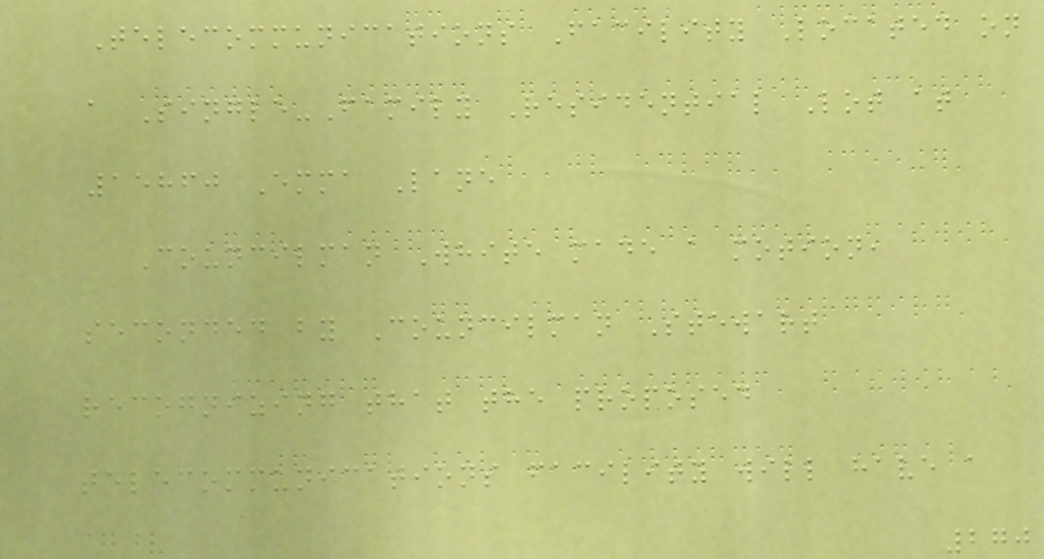Telecommunications Facility Located on
a Single-Family Residential Lot at
15860 Emma Lane
Councilman White made a motion,
seconded by Councilman Stewart
recognizing that the proposed
telecommunications facility will have a
270
